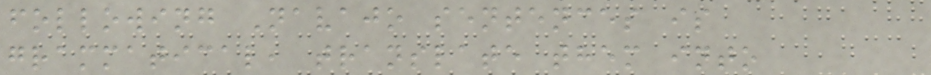following Navajo sentences is
grammatical, translate them into
